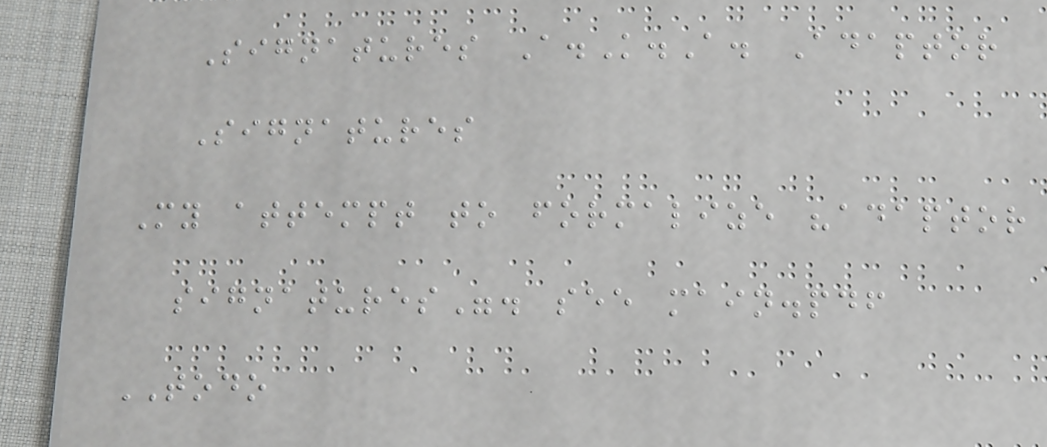Signatures A.K.A. Adaptor
Signatures
My attempt to formalize "adaptor
signatures". see main.pdf
TODO
